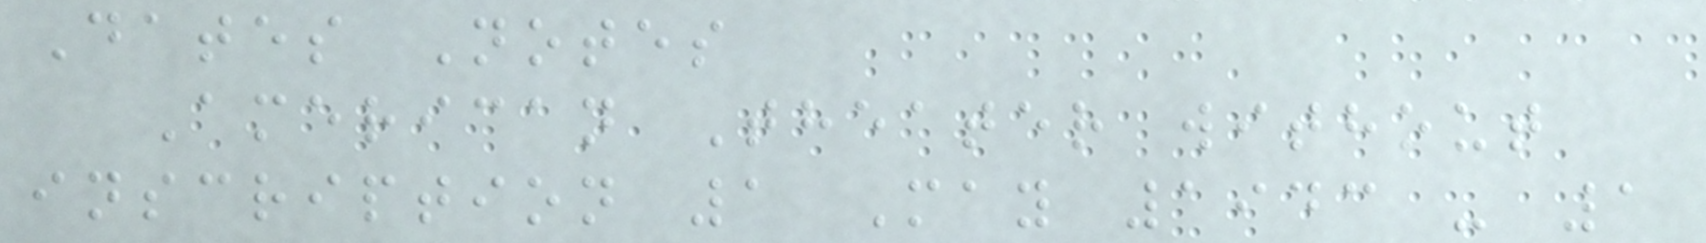Dates Notes
American Theater without
inscription 1 May 1943 - 1
